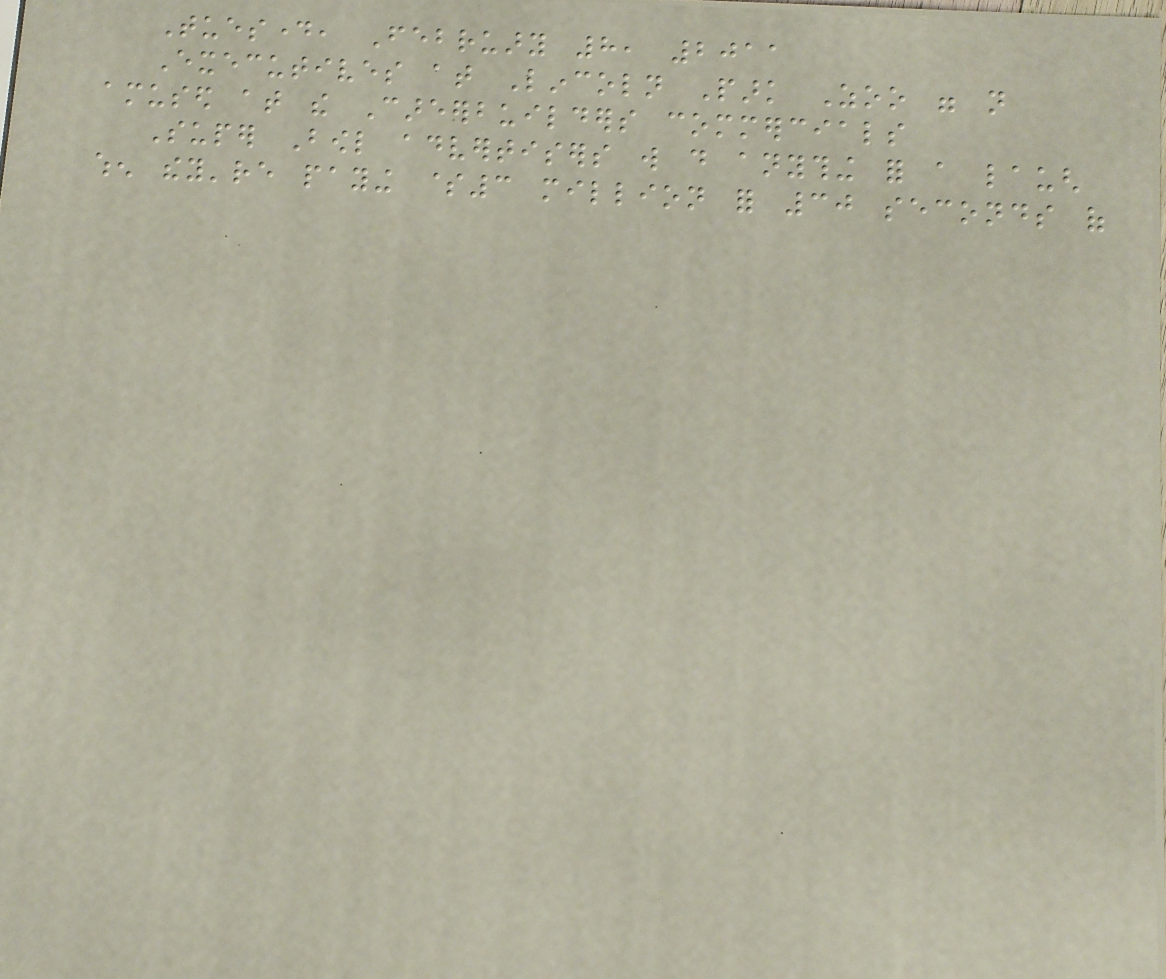Tuesday, February 8, 2011
Executives at Lincoln Park Zoo were not
amused at the Careerbuilders commercials
Super Bowl advertisers will do anything for a laugh
when they're paying $3 million for 30 seconds of
